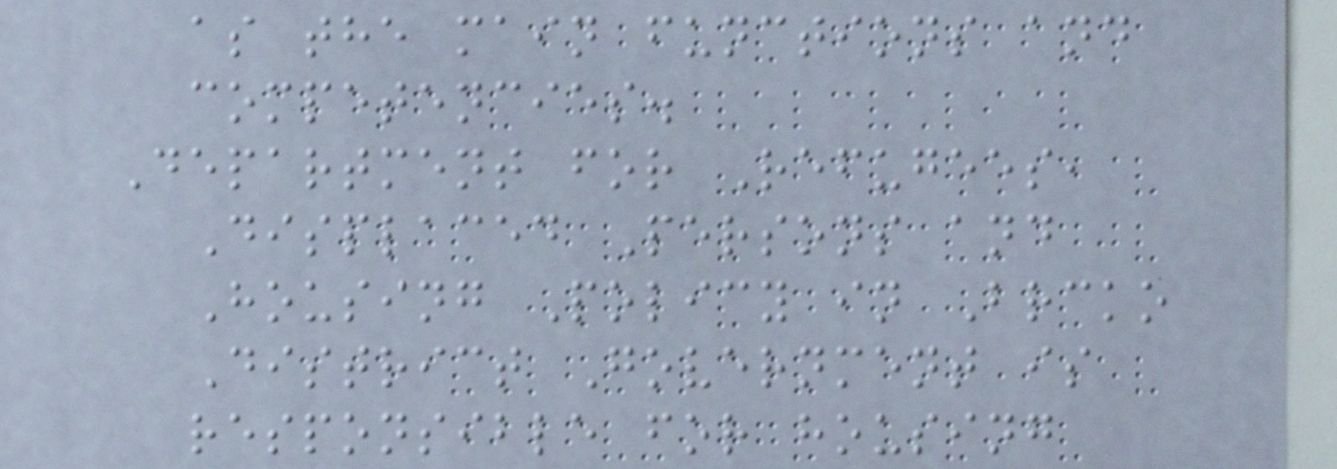as the main functions and
competencies.
Department for Refugees,
Displaced Persons and
Housing Policy in Brcko
District Government is
responsible for housing
